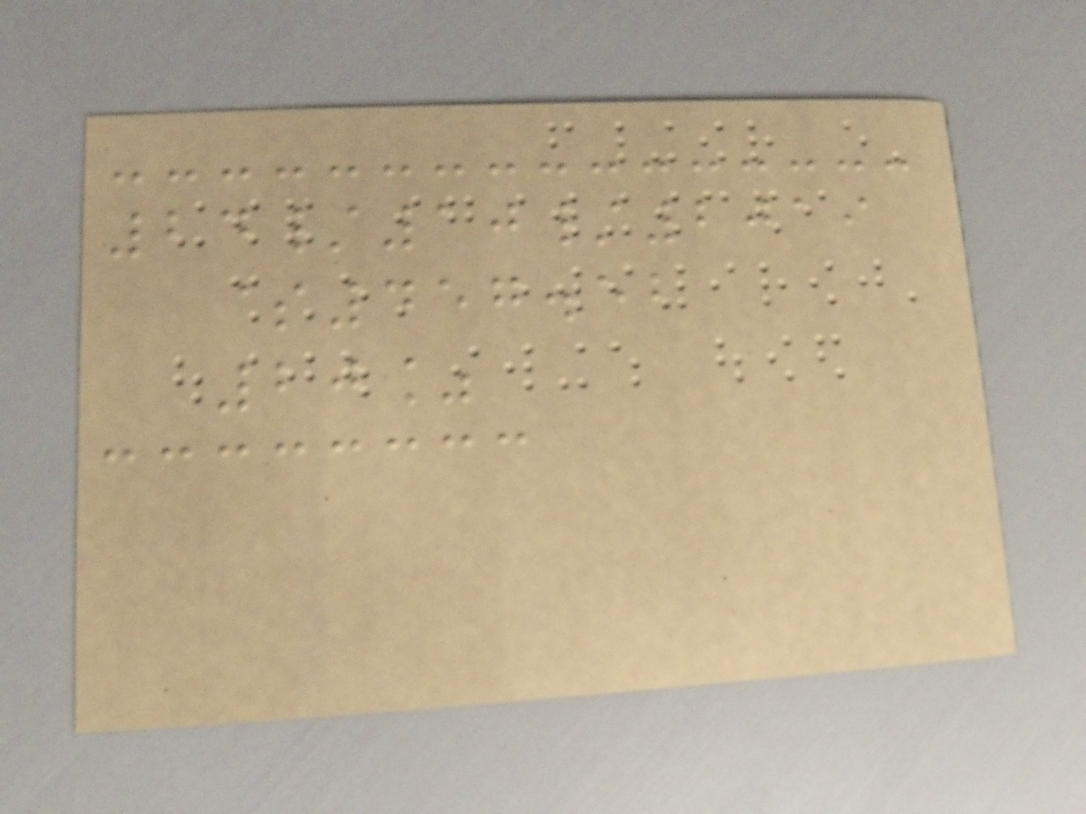24/10/2019
$457.52
20%
